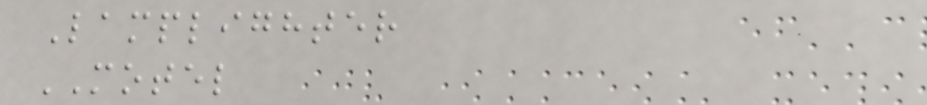Lamplighter
MOTEL
